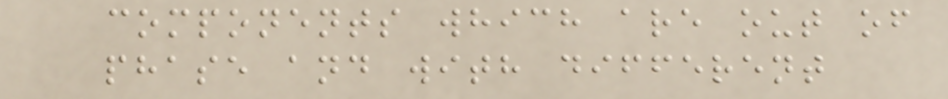components which are out of
phase and with different
